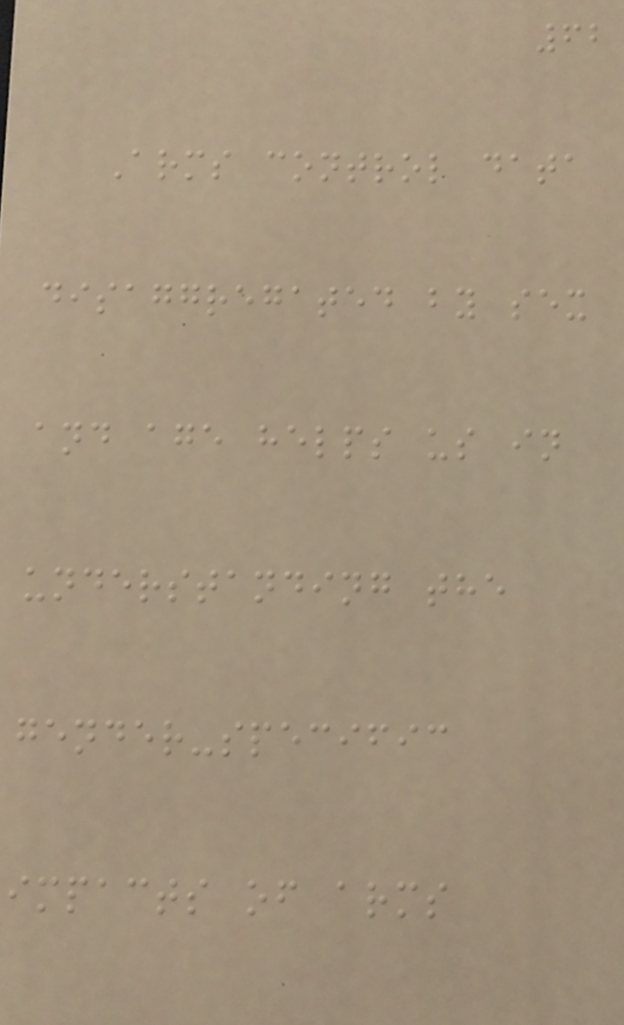62
Arms control data
disaggregated by sex
and age helps us in
understanding the
gender-specific
impacts of arms
